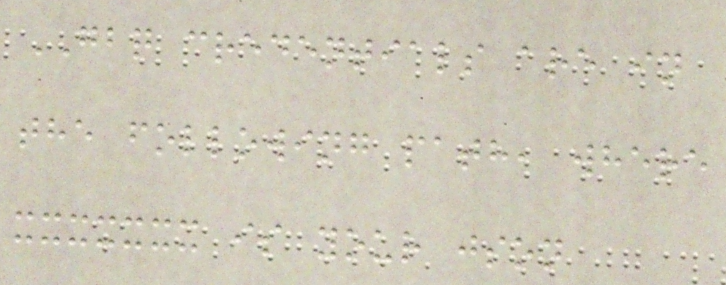GBQ credentials are in
the following path, where
xxxxxxx is your json
